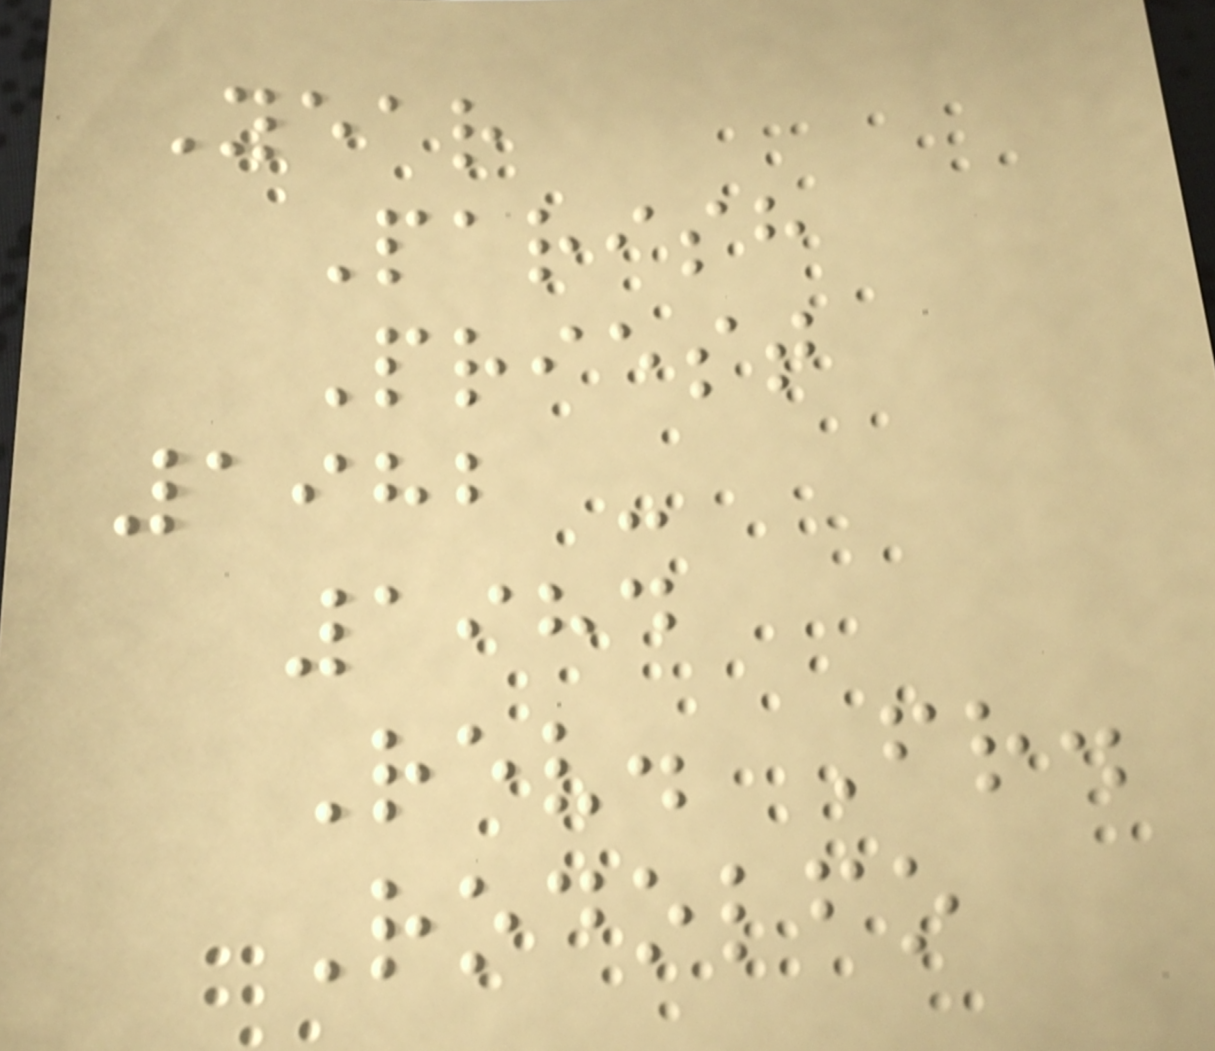Year
Parish
Priest
1982 -
1984
Rev. Fr.
Rodolfo
